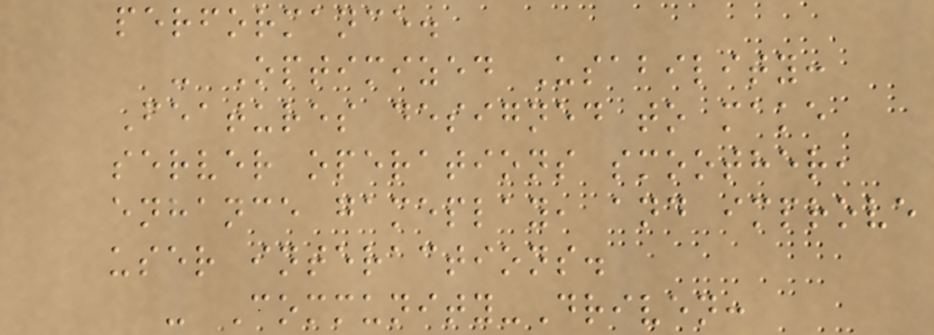performance.
- Optimized Usability:
Features designed to make
server operations smoother,
enhance gameplay, and improve
user interactions.
- Community-Driven:
